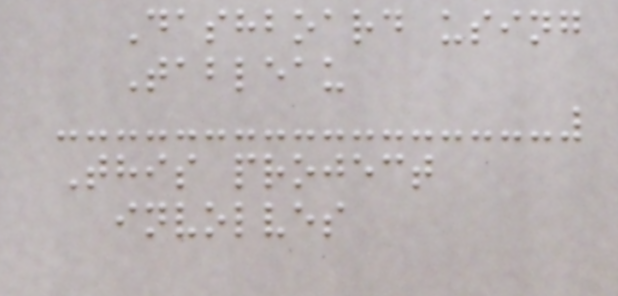Dashboard using
Tableau
This project
involves
